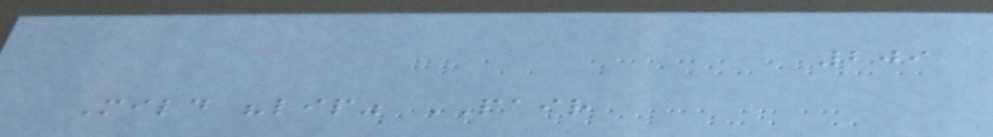209
Mild "lip" PAIR
